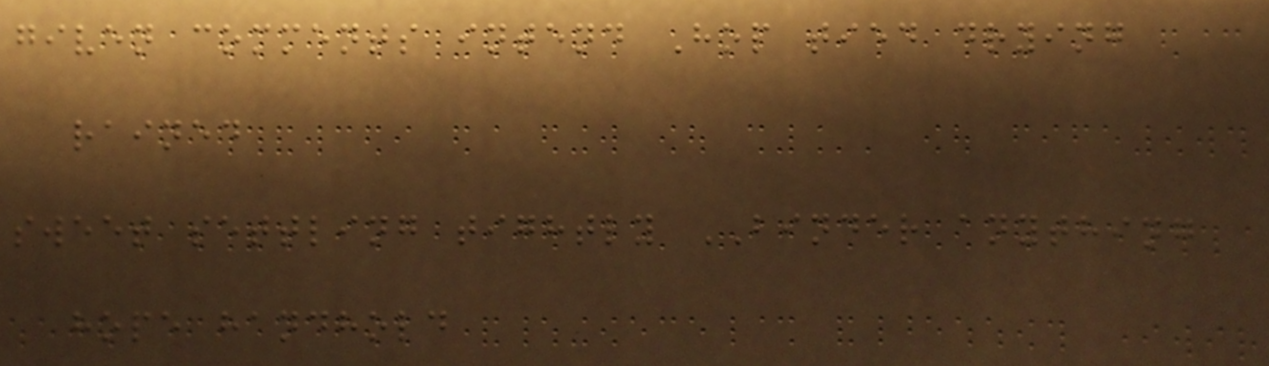given comments intend Hop tied drying
rained
sweet settling tightly BINDER anything
hope handhold
